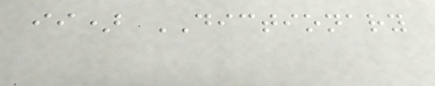ii) DICTIONARY
